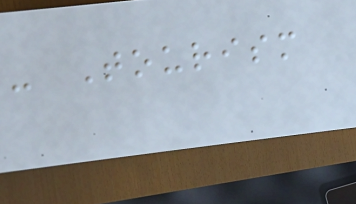- Tourism
